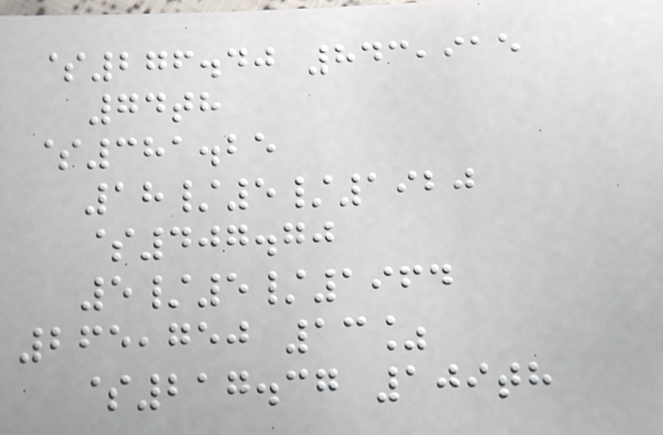$276.40 843,915
74th
$381.25
18/5/1920
$407.70
5/5/1964
265,750 13%
$217.37 109th
